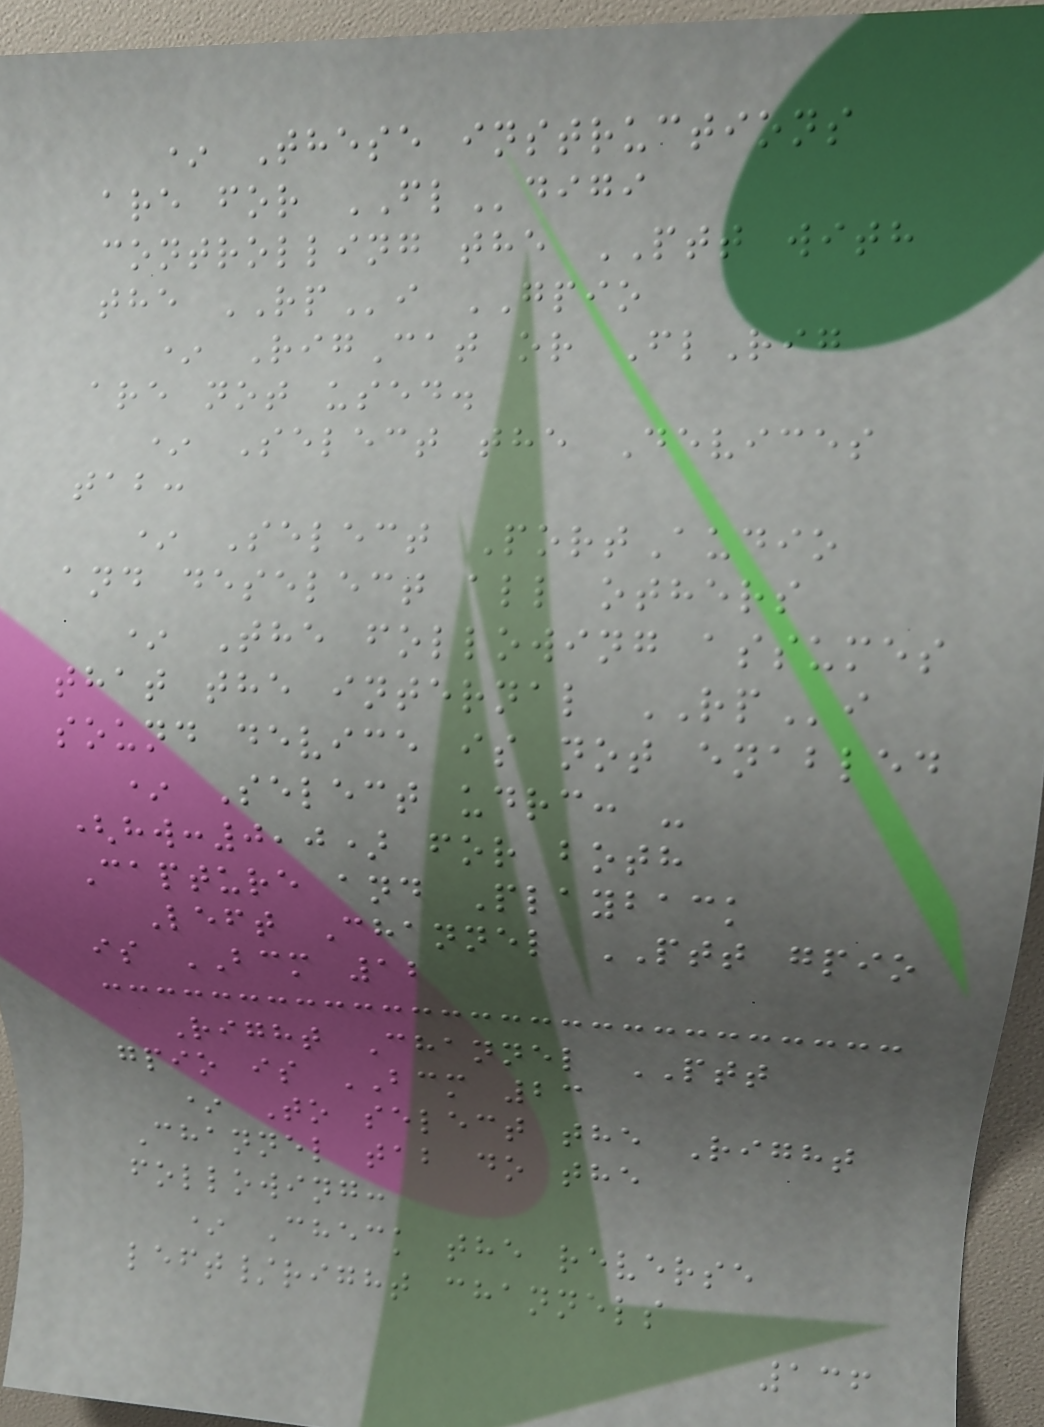* These instructions
are for FLdigi
controlling the PTT with
the RPi GPIO
* RigCat or FlRig
are not used.
* Select the Devices
tab:
* Select PortAudio
and deselect all others
* The following assumes
that the internal RPi
sound device is not enabled
* Select udrc: -
(hw:0,0) for both
Capture and Playback
Left Channel PTT gpio
is BCM 12
Right Channel PTT
gpio is BCM 23
* To select the Right
Channel tab do the
following:
* Check the reverse
left/right channels
136
